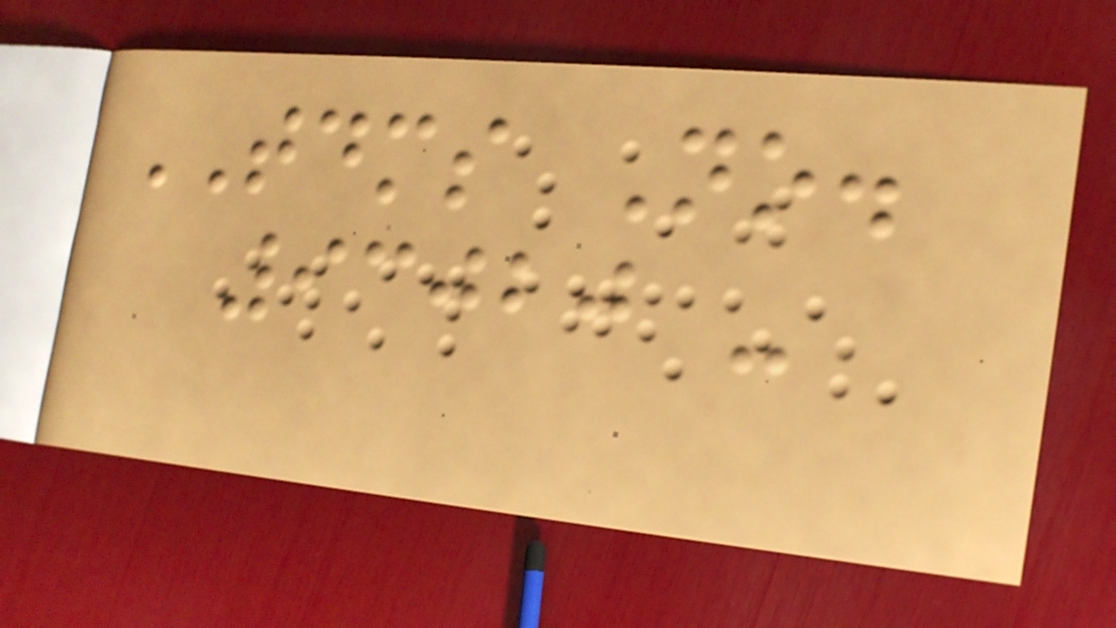TDMS No.
93020 -
